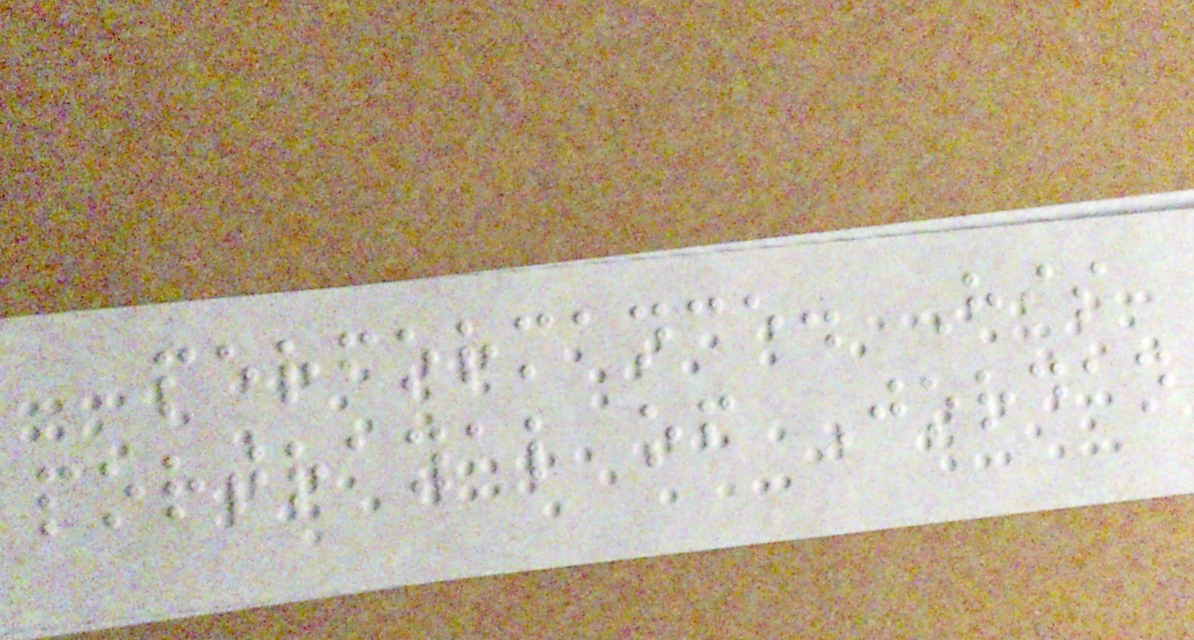performance. His
portrayal of Jordan
